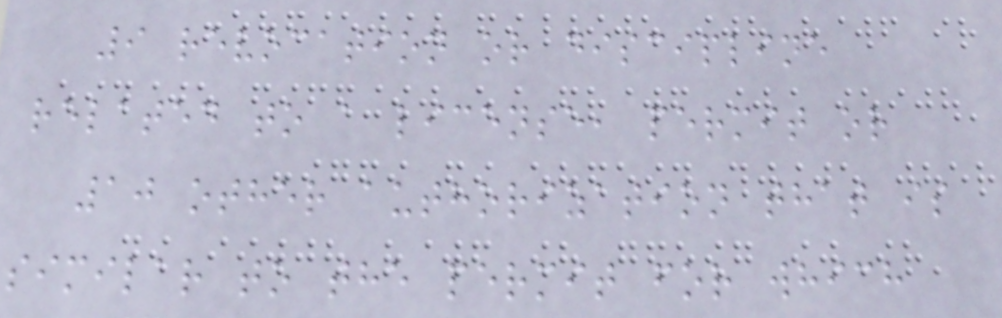9 revocation or discipline
related to a license, permit or
10 other authorization that is
similar to the permit for which
